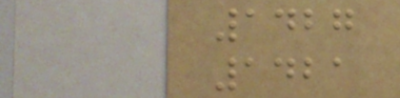1427
1421
